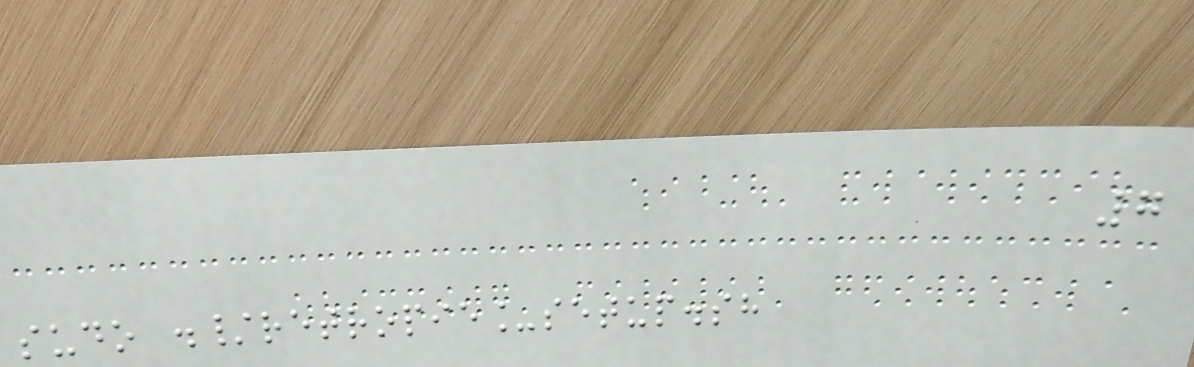7
sudo ./retropie_setup.sh
